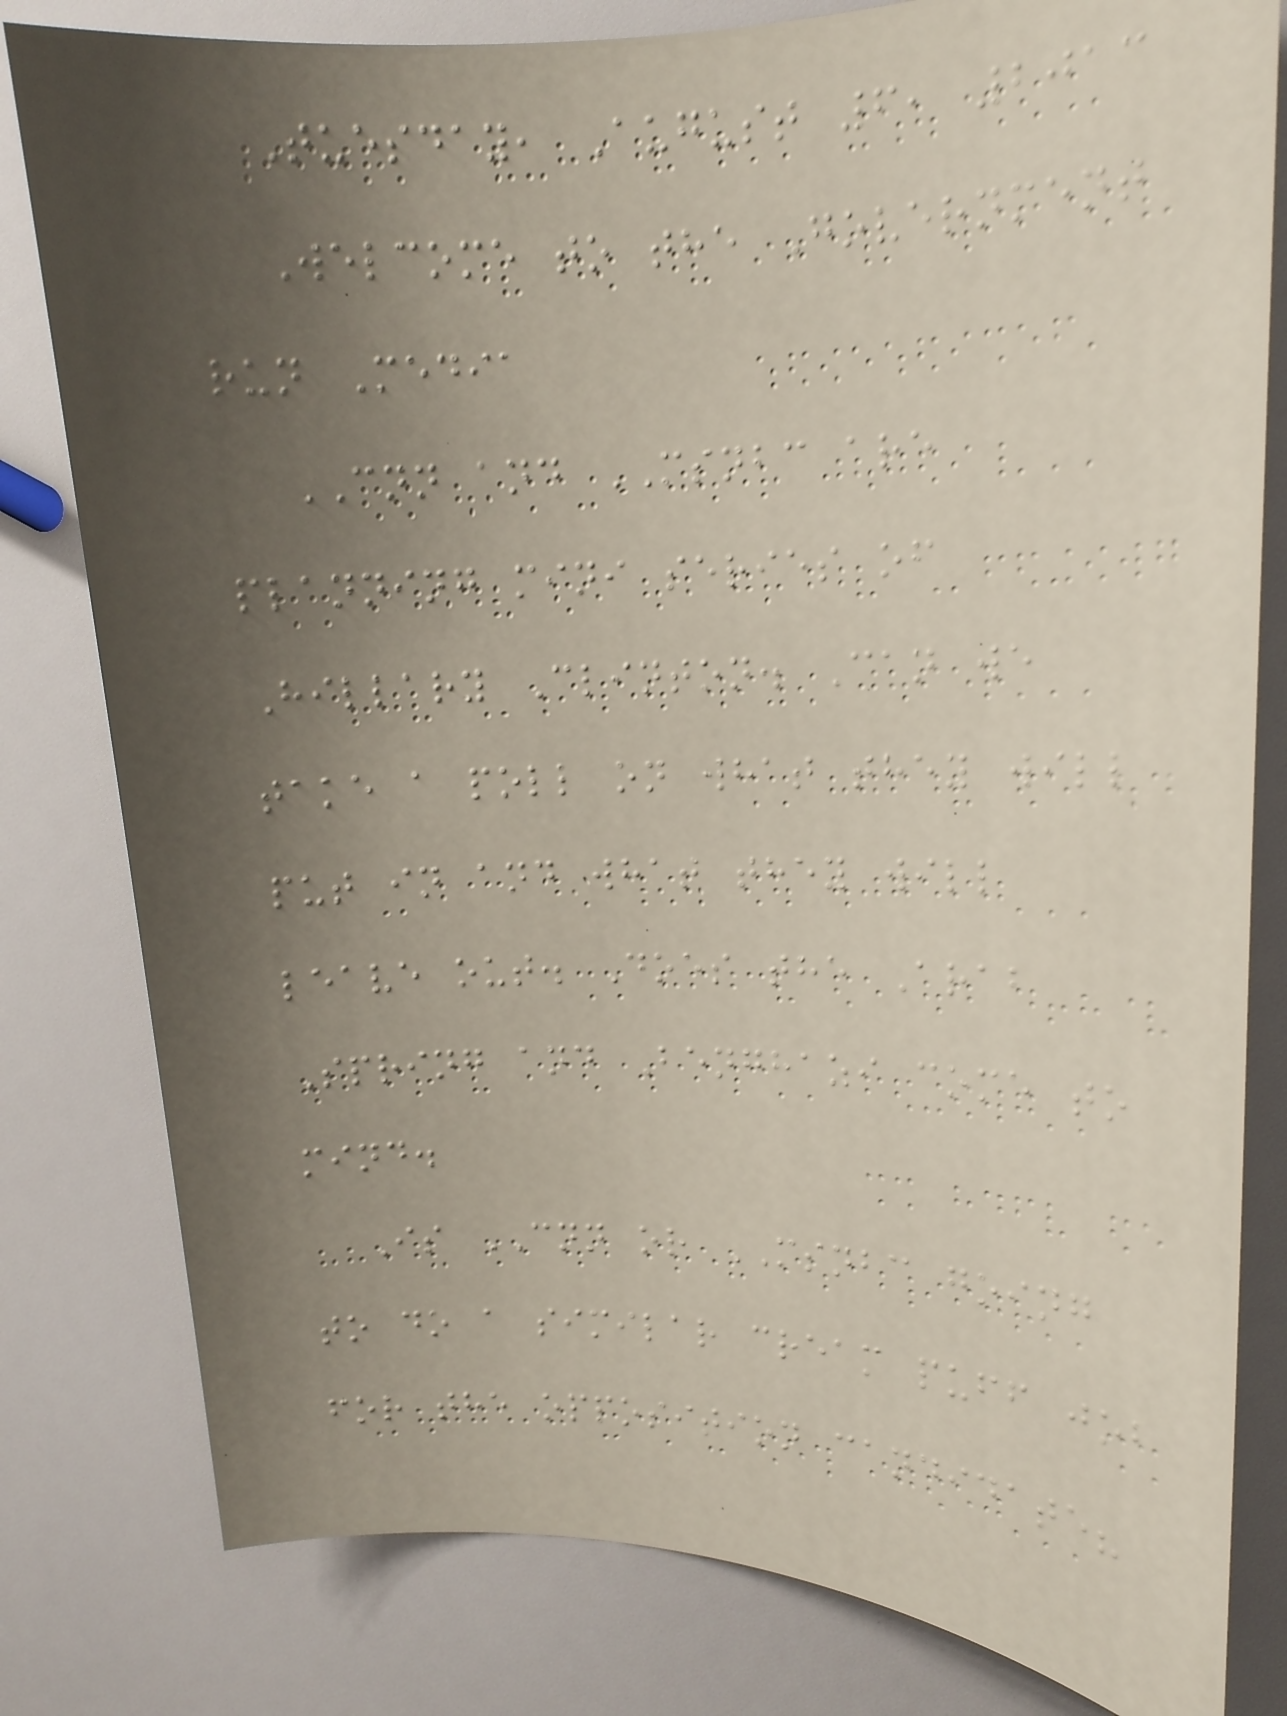Tuesday, August 6, 2013
Welcome to the Government
run Media
CNN and MSNBC are
planning mini series of
Hillary Clinton. Can we
take a poll on what they will
put in and what they will
leave out. Does the Arab
Spring and Benghazi come to
mind.
Is CNN or MSNBC going
to do a similar cream puff job
for the opposition candidate?
